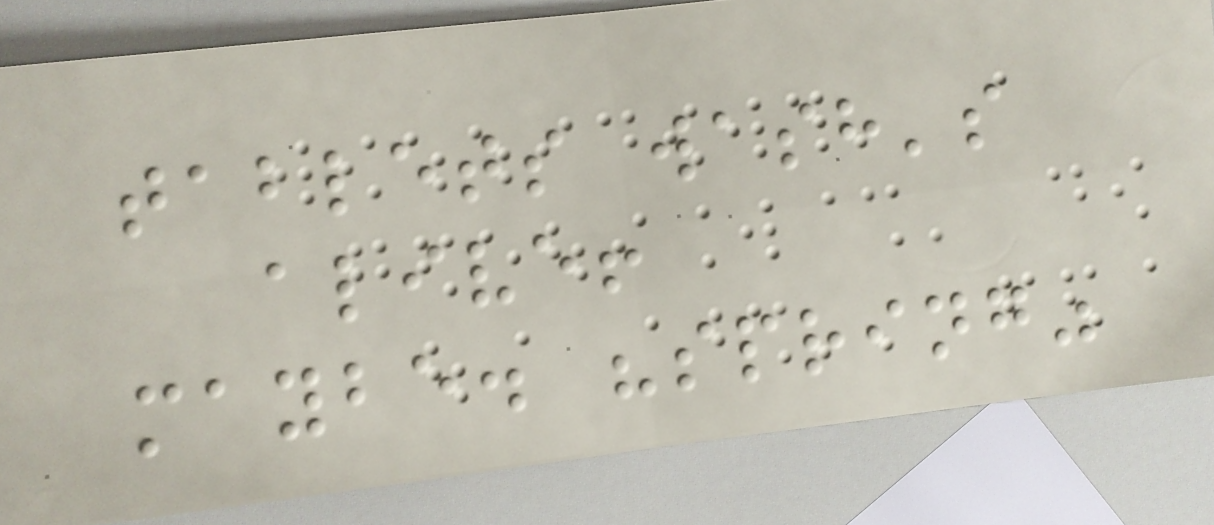tablets wash's
alive!
maybe. "spring"
